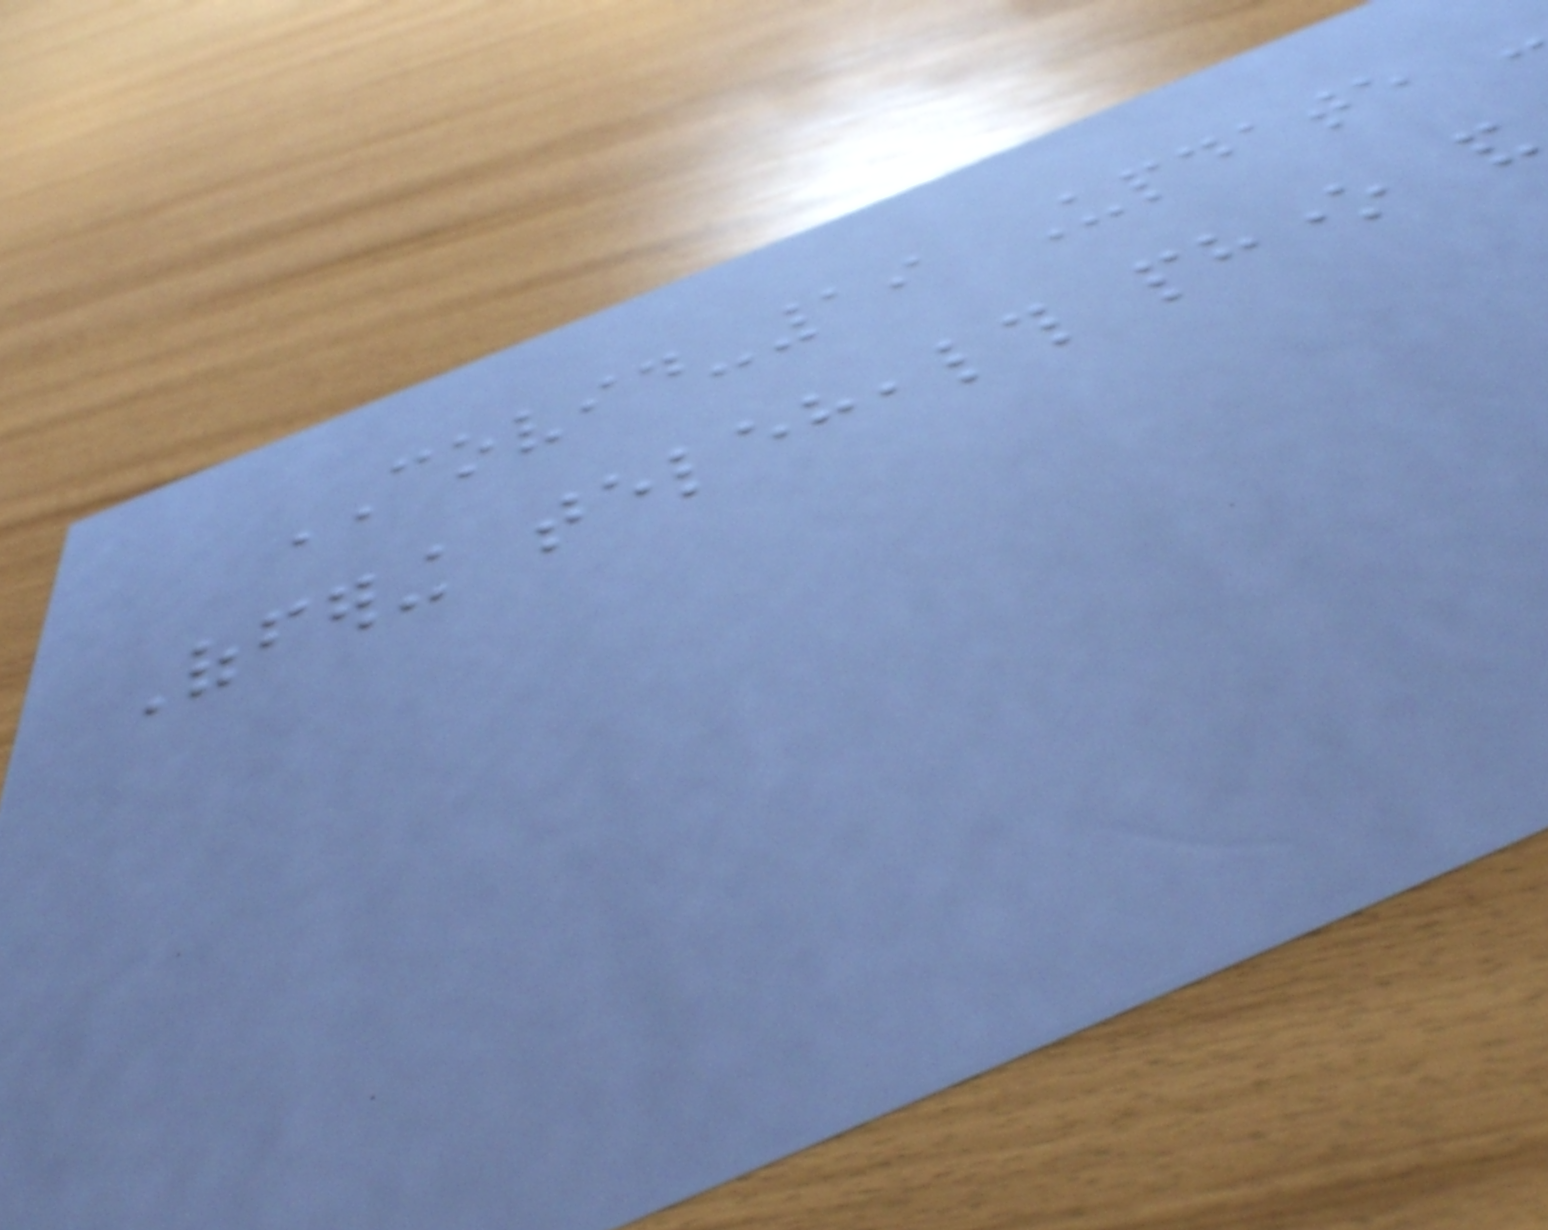COVID-19 Update -
Offering telehealth phone and
